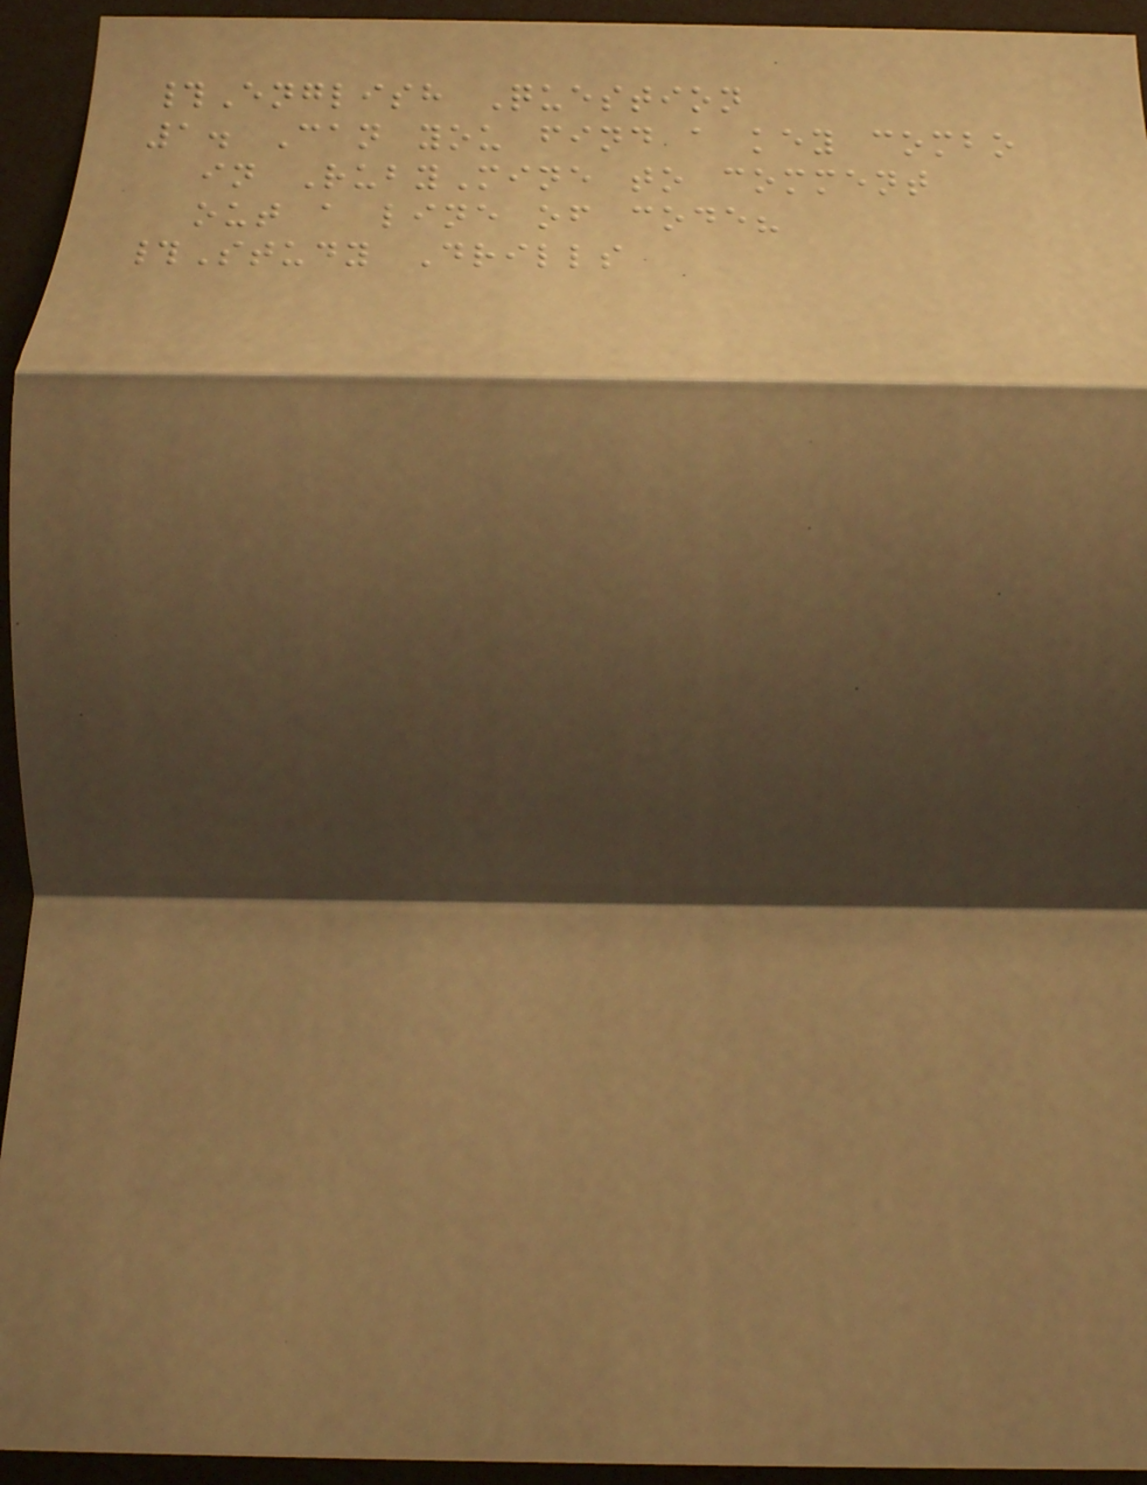#English Question
1. Can you find a key combo
in RubyMine to comment
out a line of code?
#Study Drills
